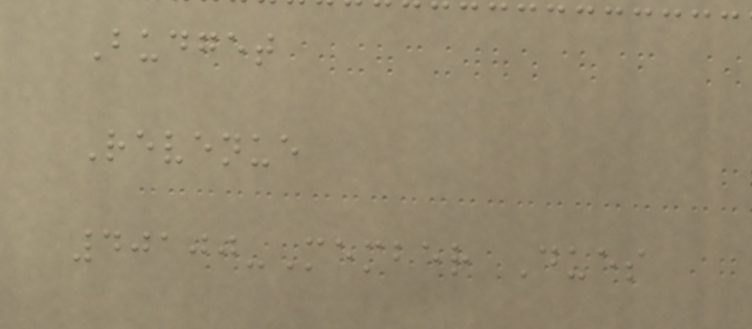Budget
Revenue
40100-Member Dues
